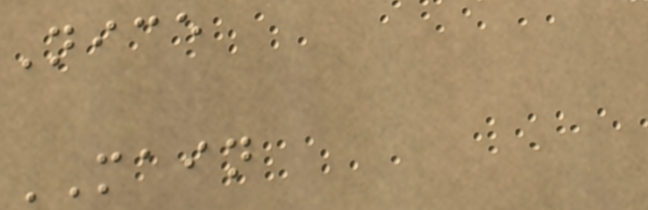Nice
MAIN
